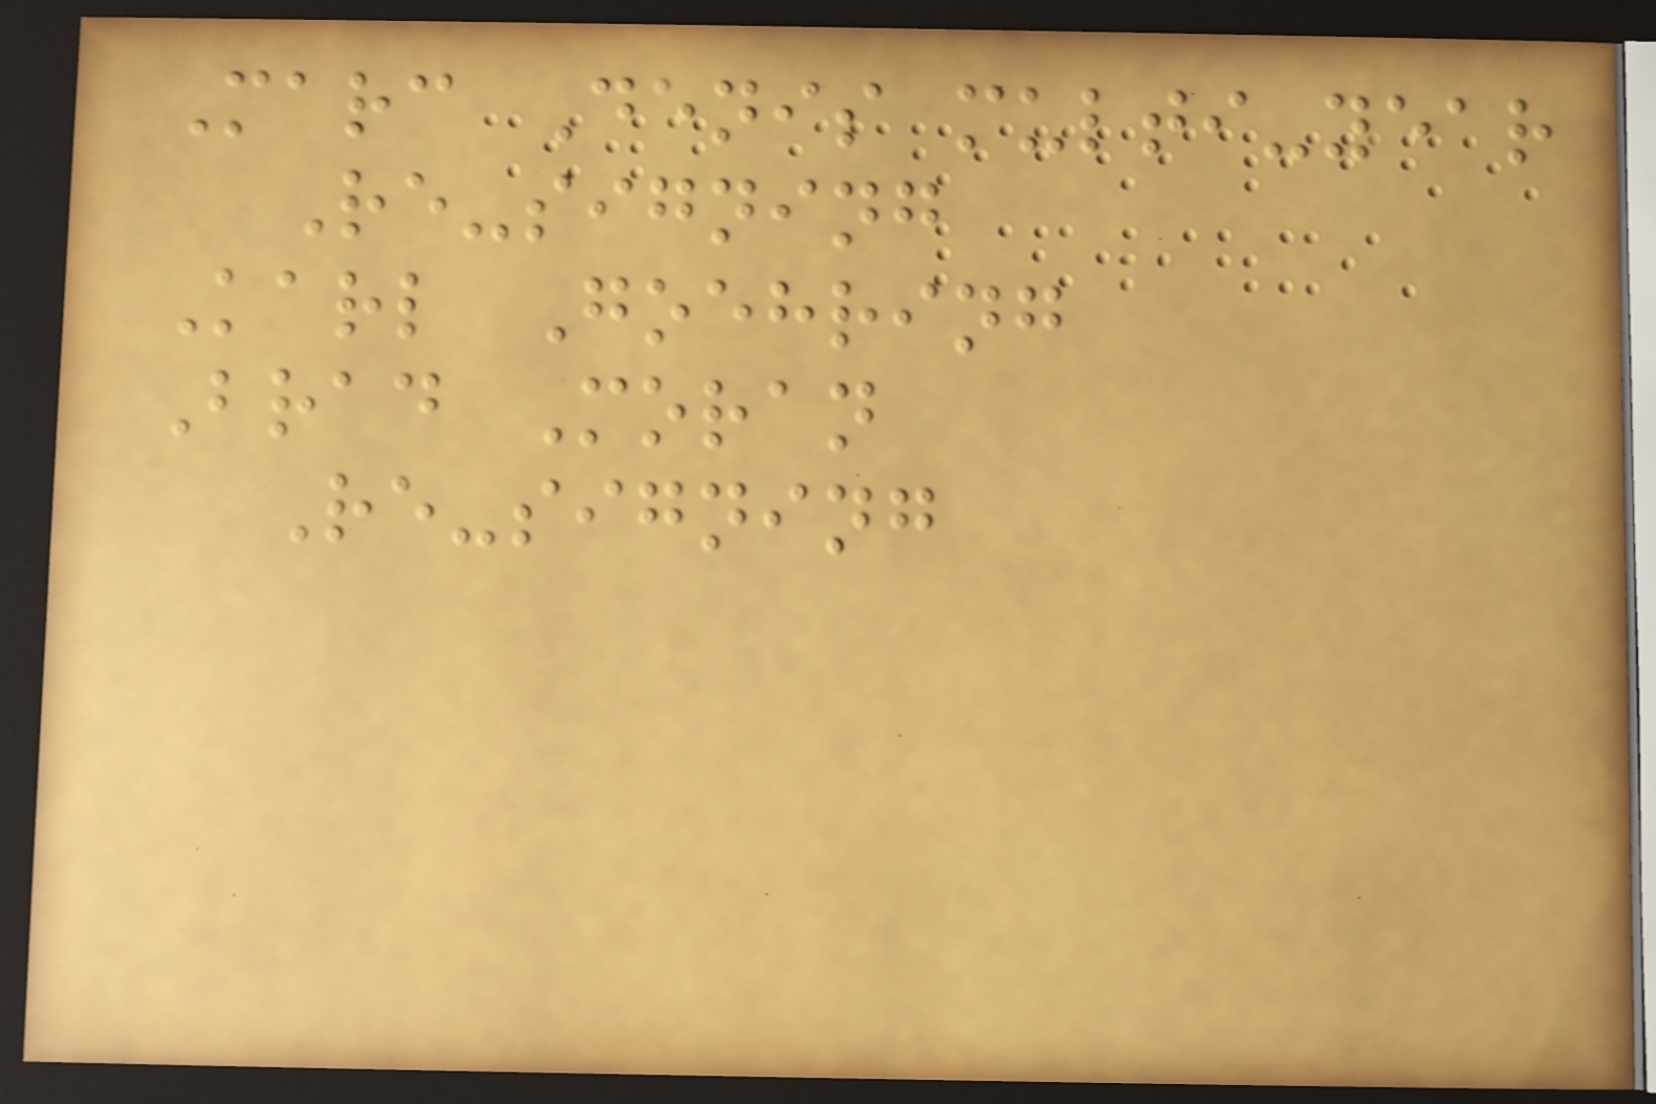Marc Denis multi-year
Re-signing
Karl Goehring
Brad Moran
Re-signing
